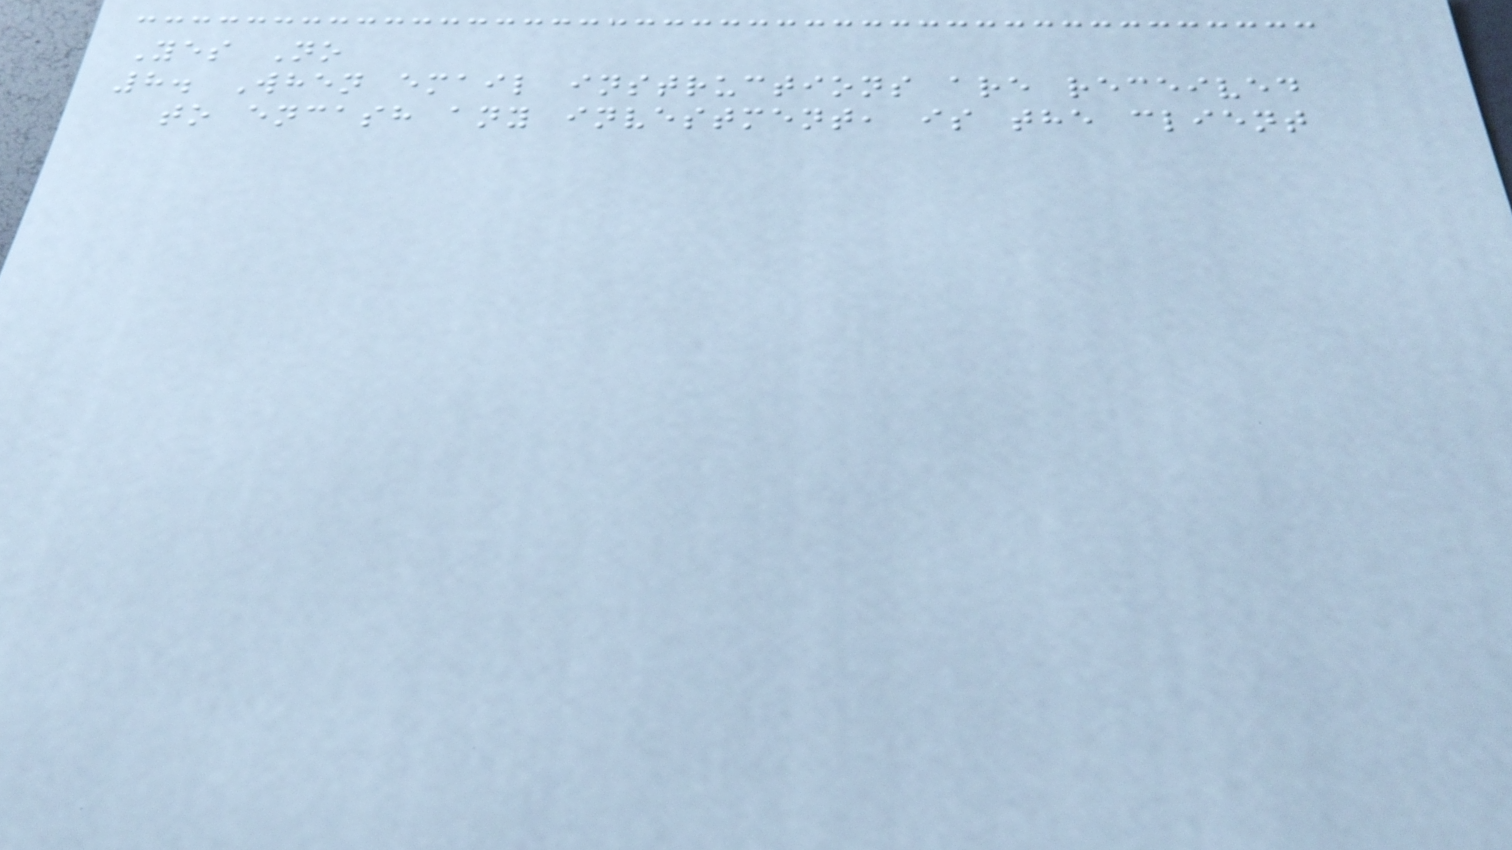Yes No
8. When email instructions are received
to encash any investment, is the client
